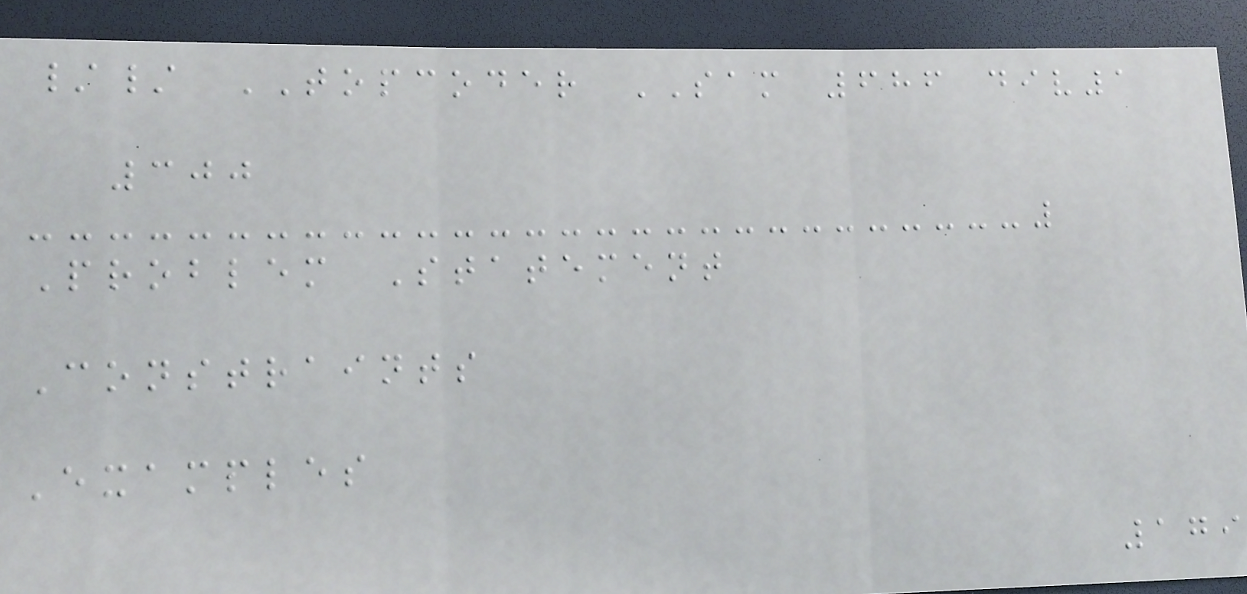// TOPCODER SAM 686 div1
300
Problem Statement
Constraints
Examples
179
